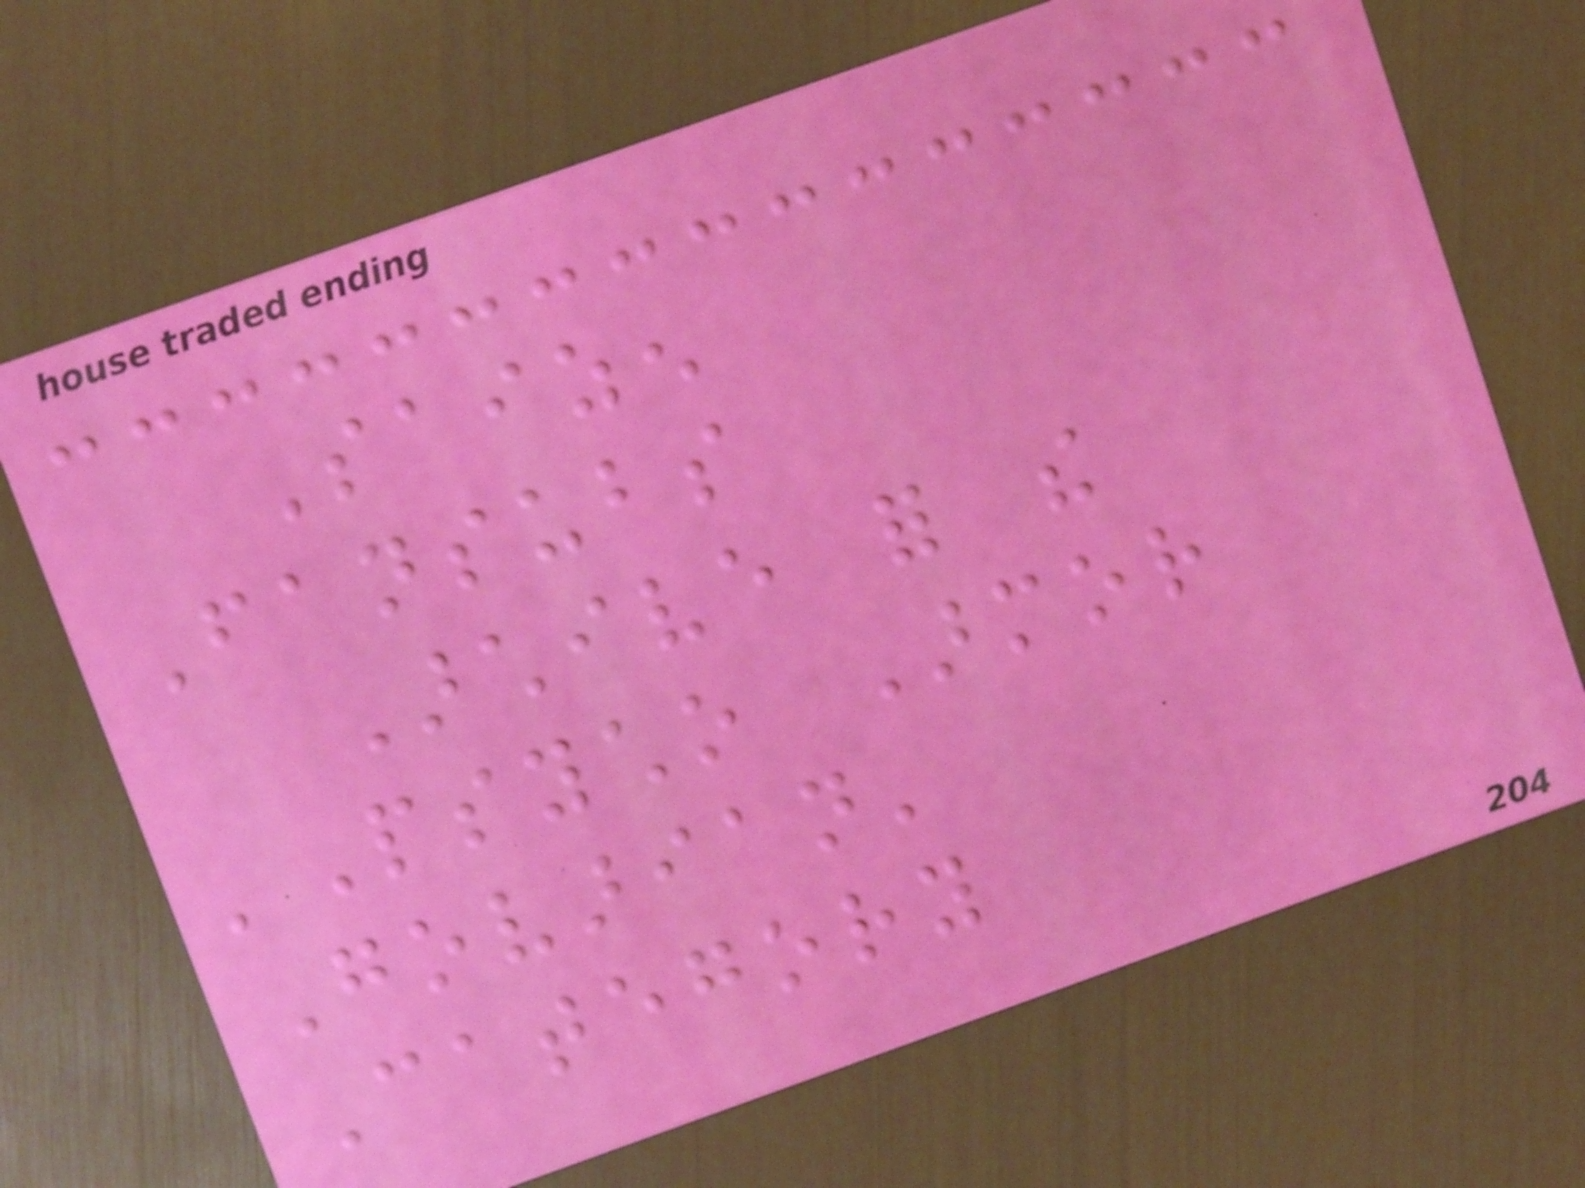Saizen
Fansubs
Archive for the
'Psycho Armor
Govarian'
Category
